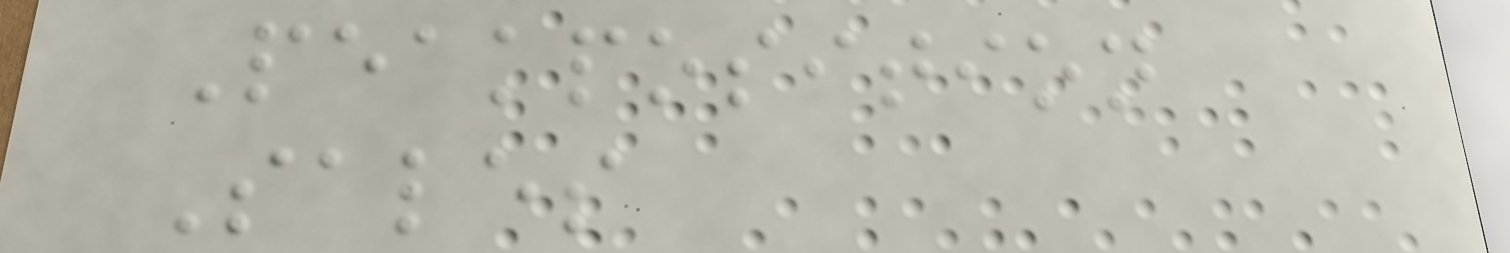Peakposition
Sales
